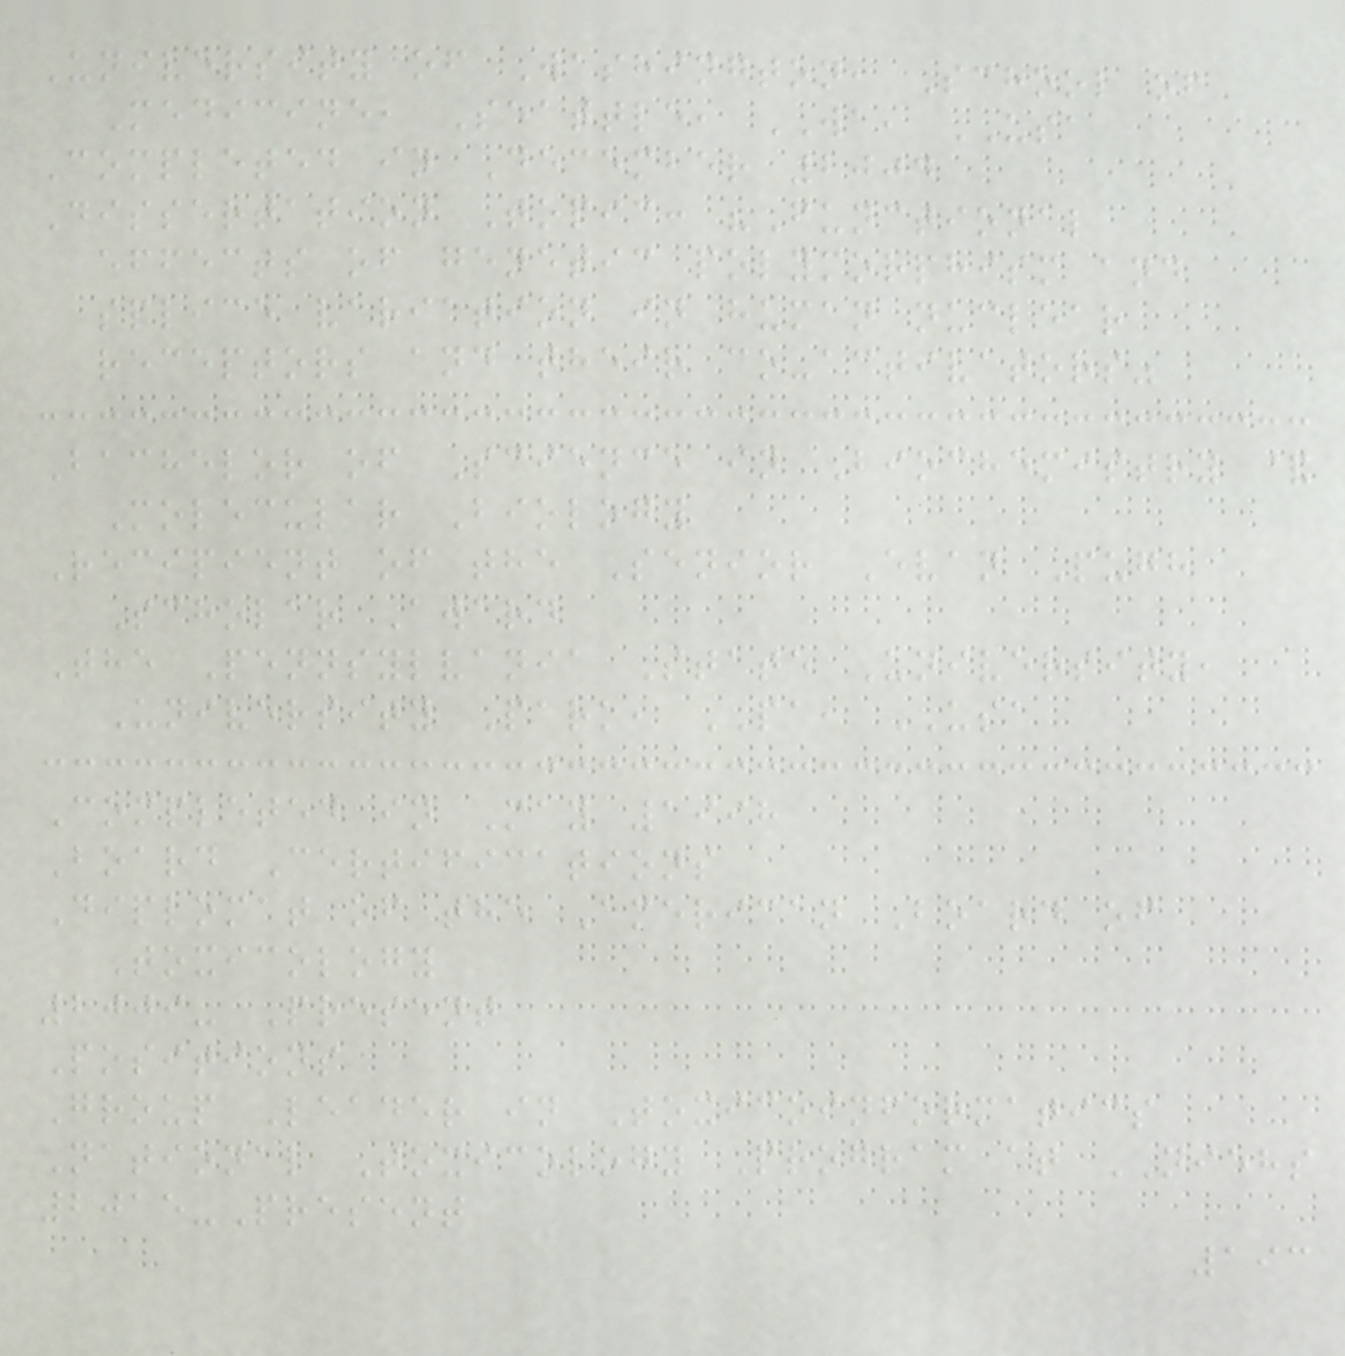University of Washington, School of
Medicine, Seattle, WA, USA
Completed in December 2004
Dissertation Topic: "Functional
effects of genetic polymorphism and
splice variation in human nuclear
receptors and their co-activators"
Bachelor of Science in Biochemistry &
Molecular Biology
Recipient of the Senior Evan Pugh
Scholar Award
The Pennsylvania State University,
University Park, PA, USA
Completed in May 1998
Board Certifications
Diplomat of the American Board of
Toxicology
2009- Present
Positions
Group Leader in Toxicoinformatics
National Toxicology Program at NIEHS
2015-Present
193
